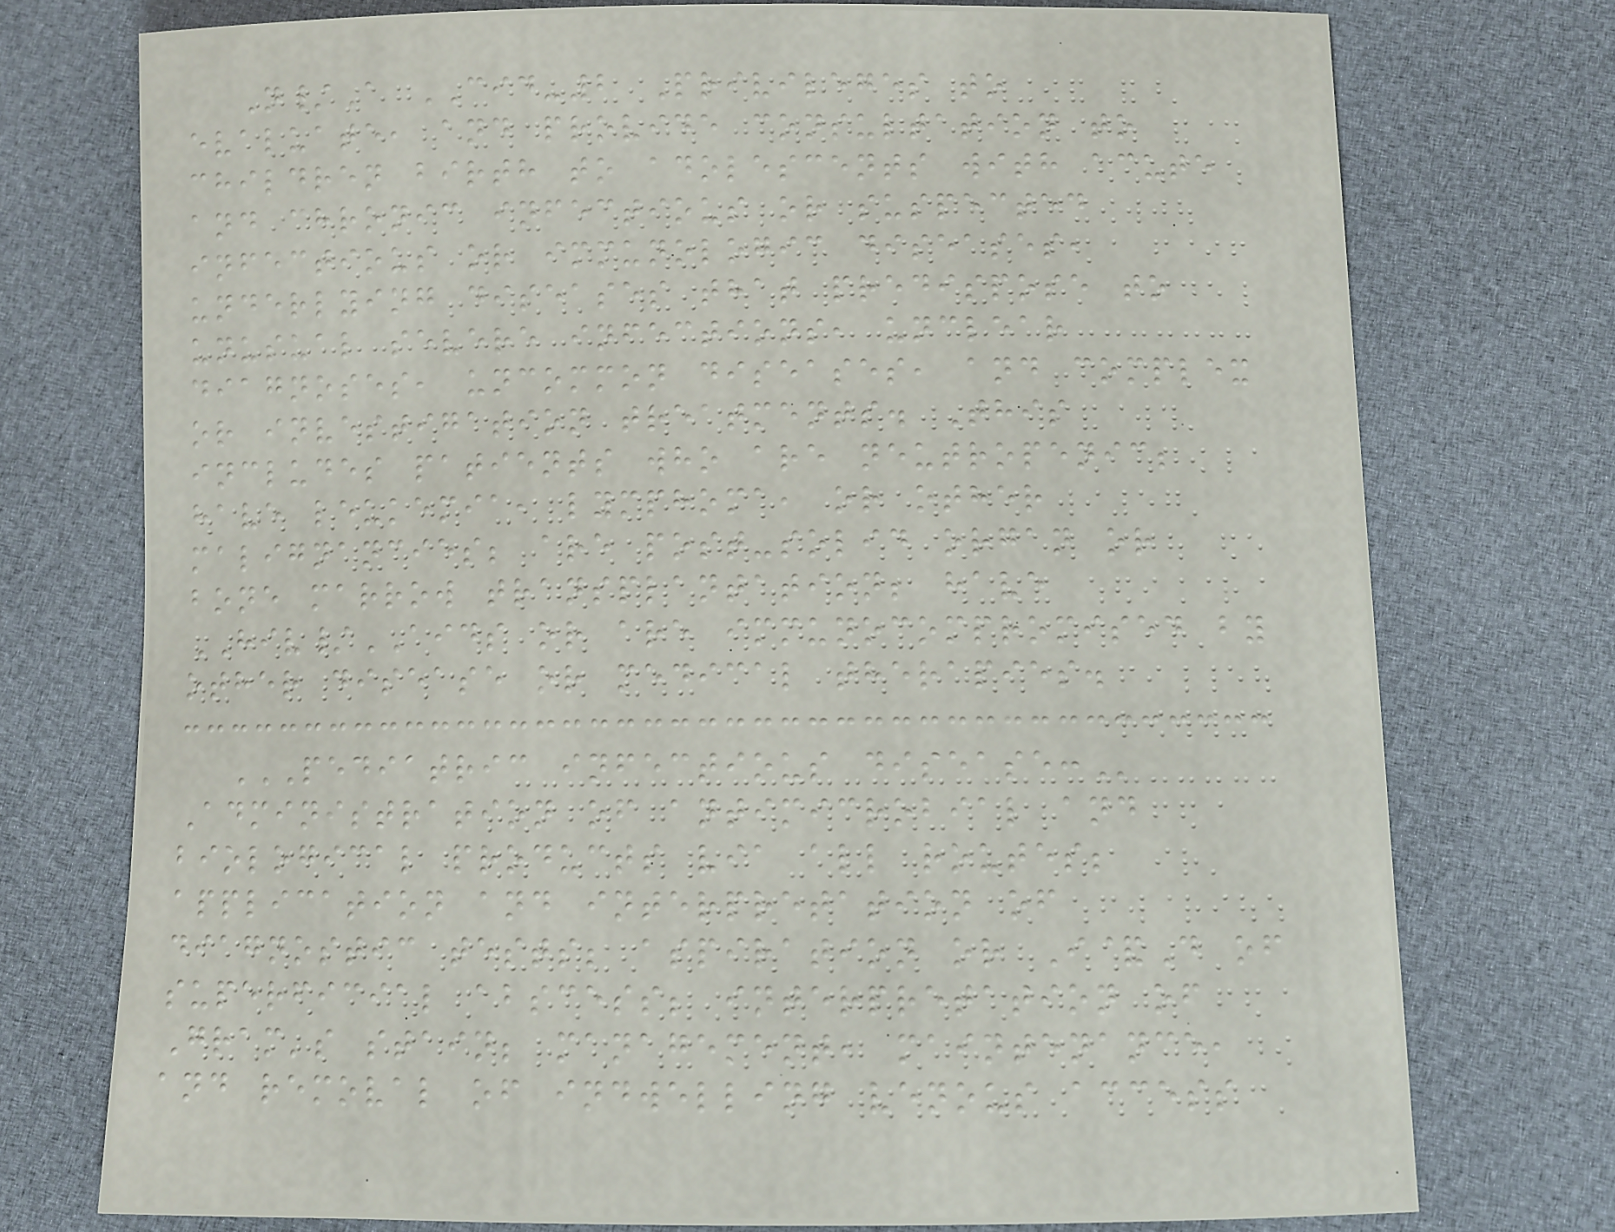N/A CID-2 Privileges to
evaluate, and provide consultation to
children birth to adolescents with acute
and chronic infectious or suspected
infectious or immunologic diseases,
underlying diseases that predispose to
unusual severe infections, unclear
diagnoses, uncommon diseases, and complex
or investigation treatments. This
includes patients who are neutropenic;
have leukemia, lymphoma, or other
malignancies; are post-solid organ or
bone marrow transplantation; have
HIV/AIDS or are immunocompromised by
other disease or medical therapies.
PEDIATRIC INFECTIOUS DISEASE:
Administration of antimicrobial and
biological products via all routes;
application and interpretation of
diagnostic tests; aspiration or I&D of
superficial abscess; interpretation of
Gram's stain; management, maintenance,
and removal of indwelling venous access
